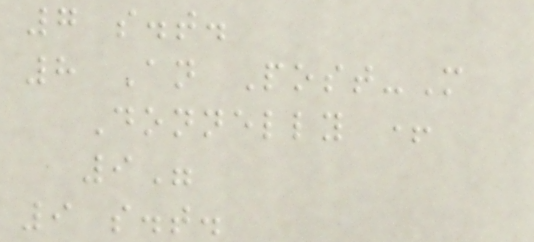7 s.t.
8 An Post-M
Donnelly +
9"
9 s.t.
